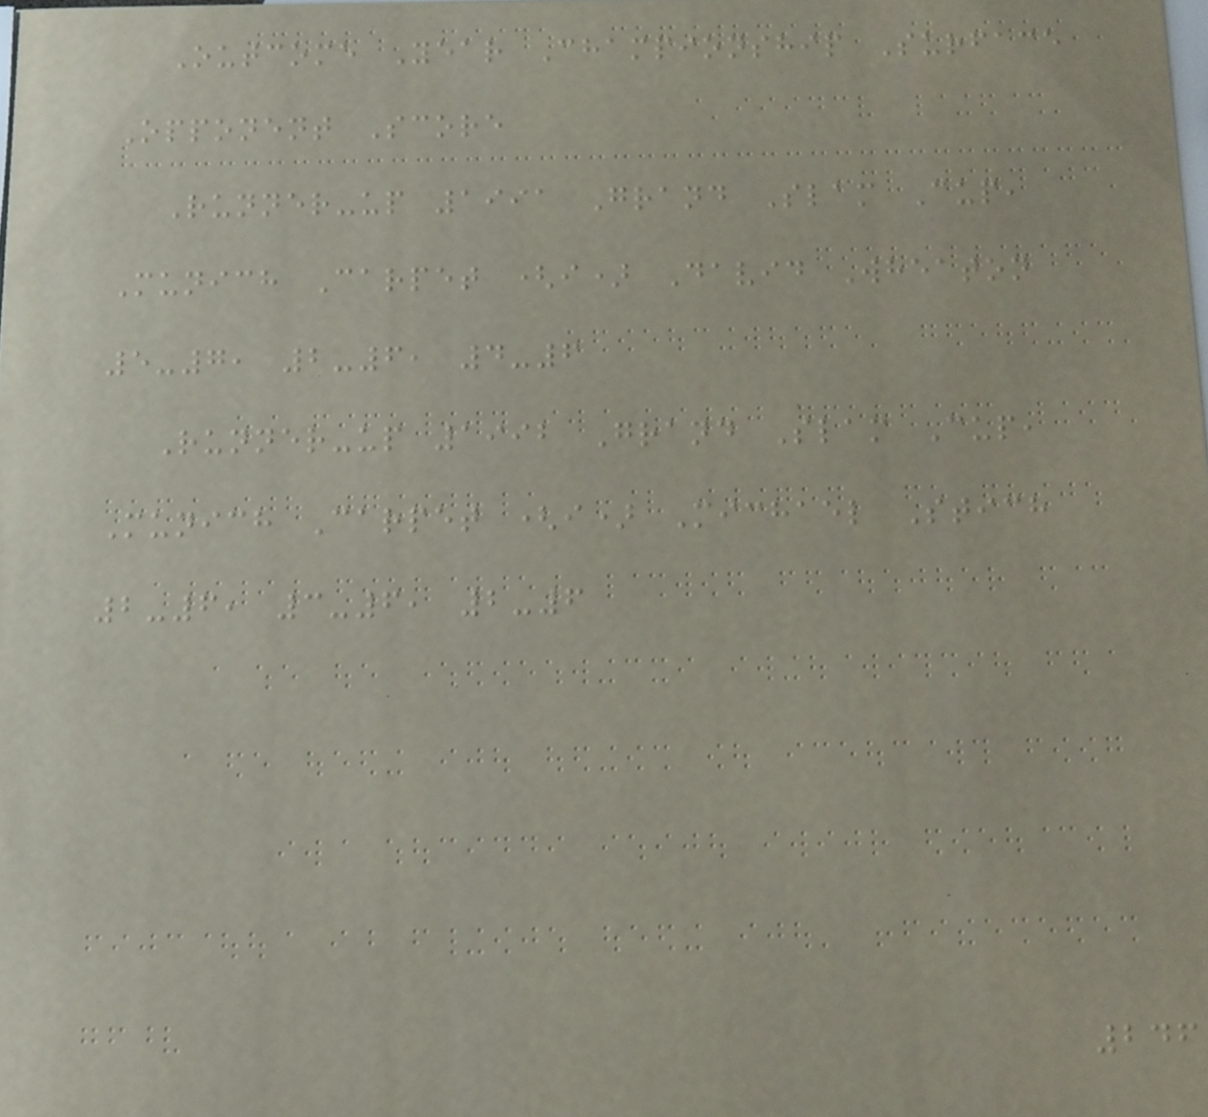Outcome Year Championship Surface
Opponent Score
Runner-up 1991 Grand Slam Cup,
Munich Carpet (i) David Wheaton
5-7, 2-6, 4-6
Runner-up 1992 Grand Slam Cup,
Munich Carpet (i) Michael Stich
2-6, 3-6, 2-6
246
